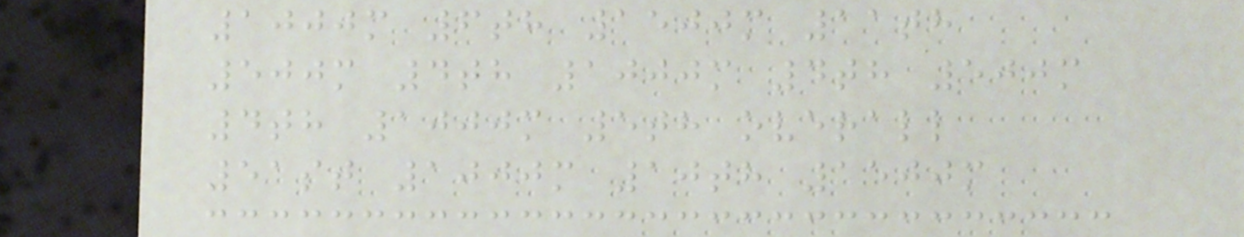1000m 6th 1500m 11th
500m 4th 1000m 4th 500m
4th 1000m 5th overall
51st 1000m 10th 1500m
